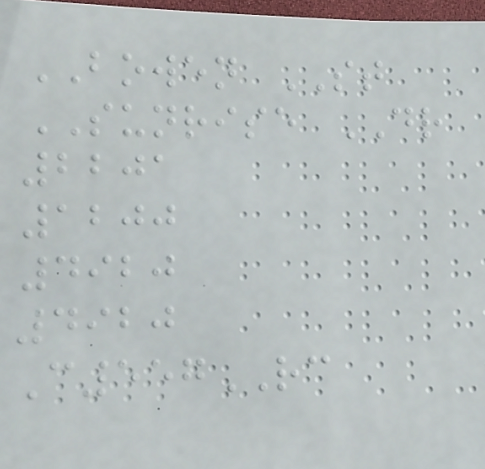BOWEN ST
SUNRISE DR
2201
1200
4920
4920
C557RC
